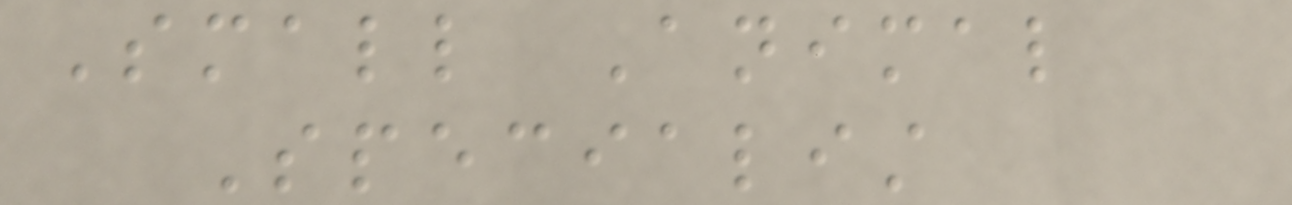Small Animal
Specialist
